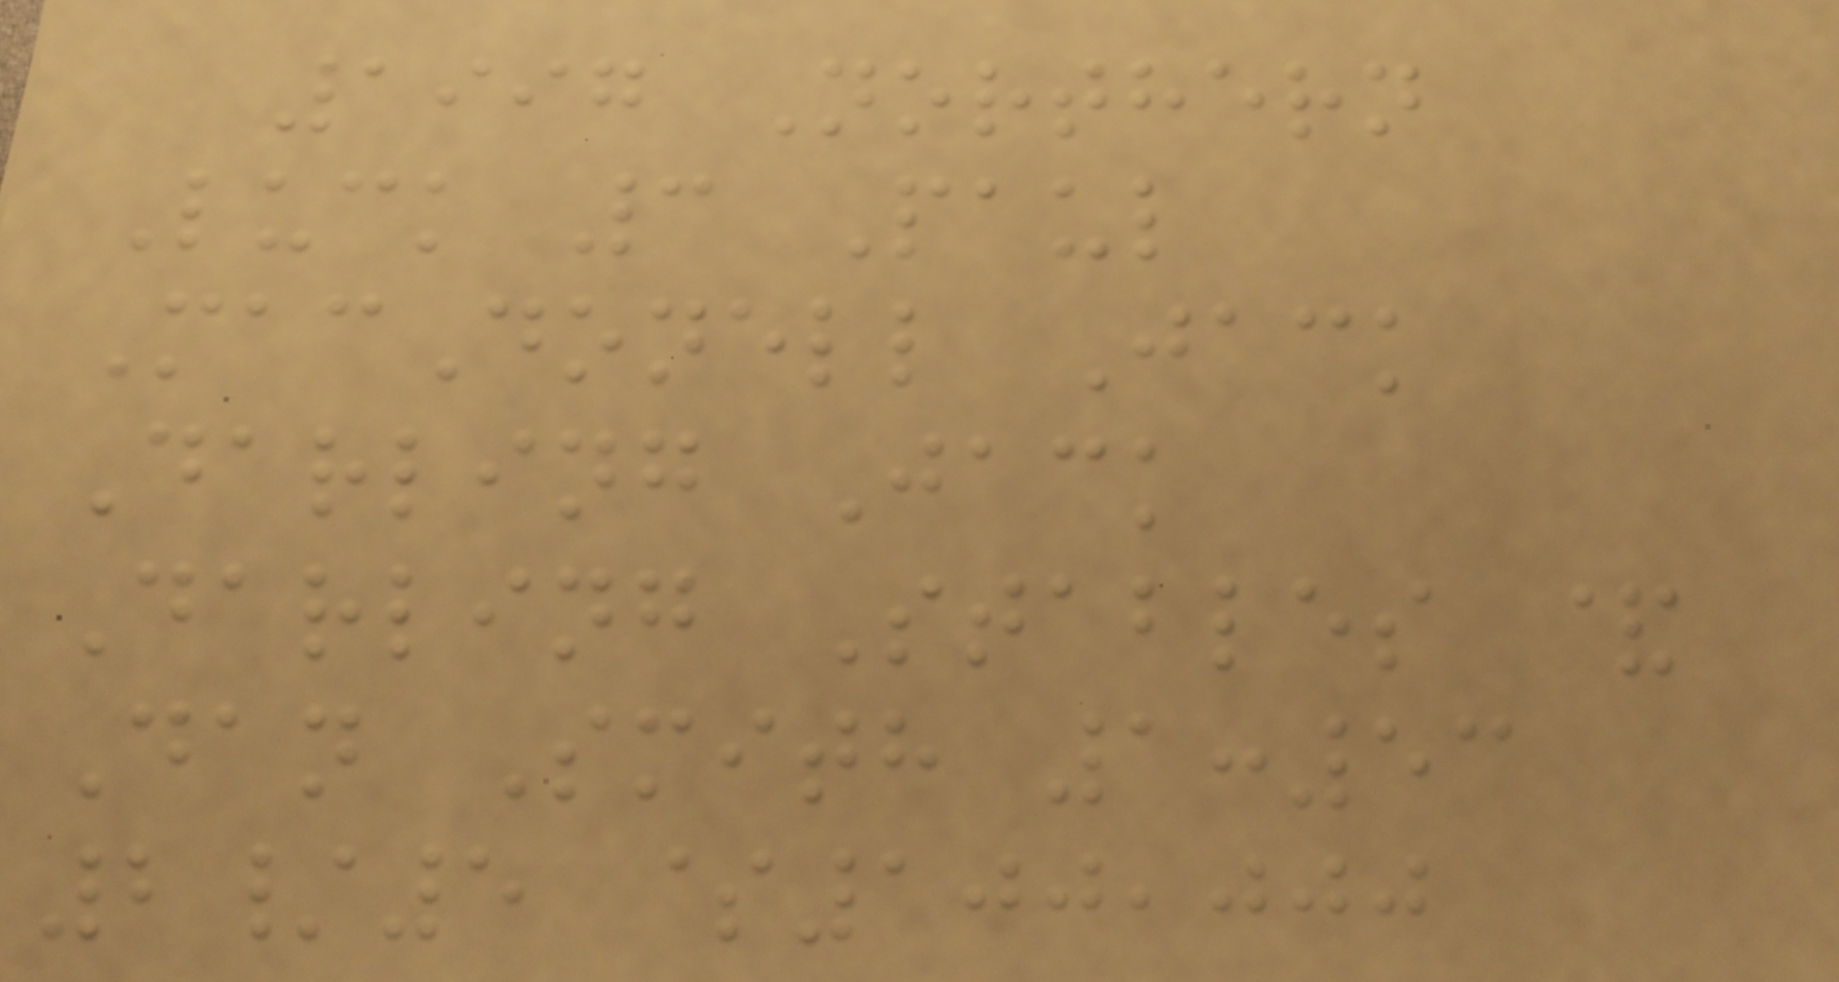1997 Northern
Luck 3 Paul
MacDonell Jack
Darling Jack
Darling Stables &
Dan Smith 1:53
2/5 $100,000
